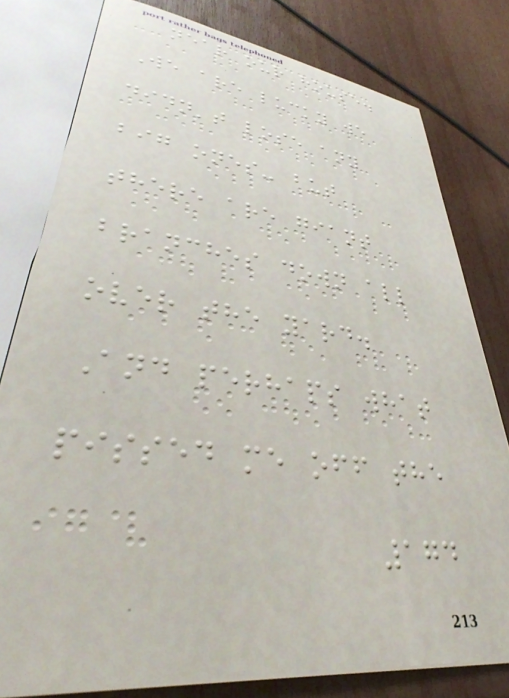near our house.
We are lucky we
didn't lose any
big ones- but
there are giant
branches down all
over the yard.
And perhaps what
pissed me off the
174
